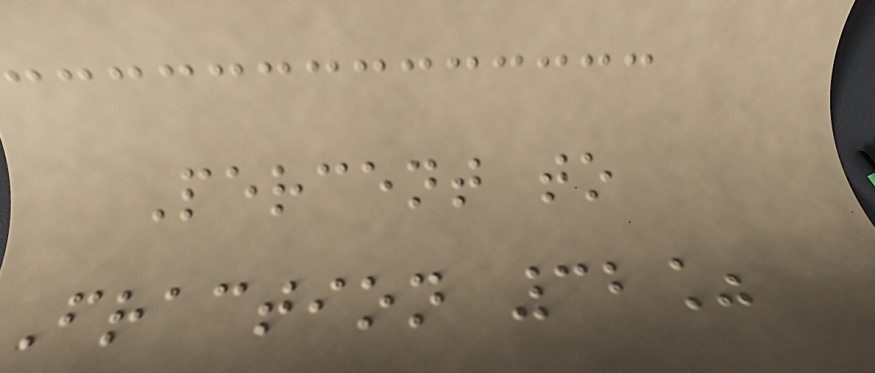Percent to
Fraction 32%
